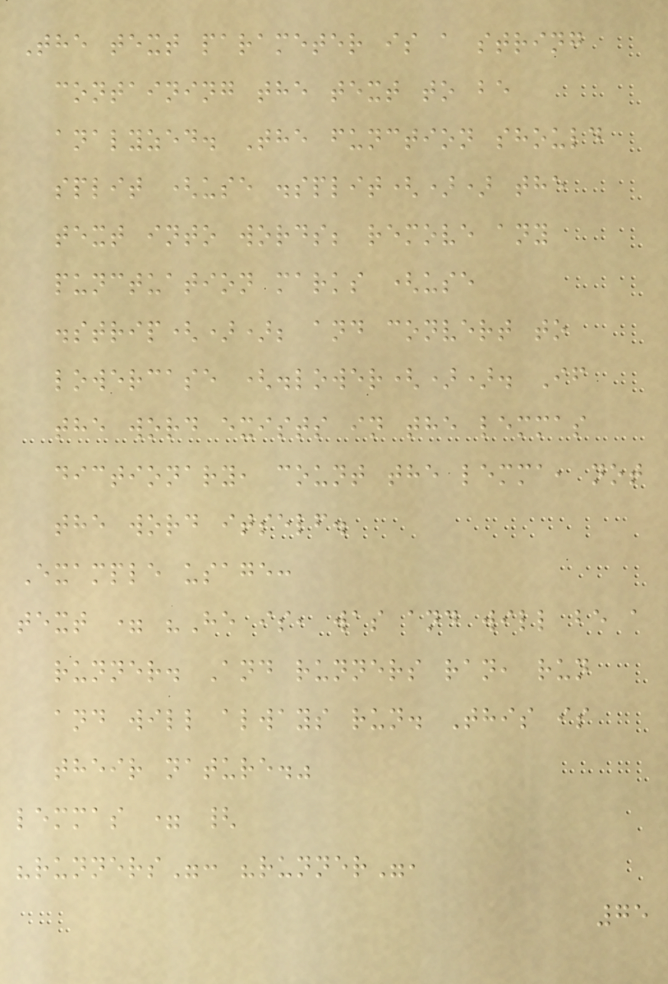The text parameter is a string
containing the text to be
analyzed. The function should
split (use .split()) the
text into words; remove any
punctuation marks (use
.strip()); and convert to
lowercase (.lower()). If
the word exists in the lemmas
dictionary, count the lemma, not
the word itself.
Example usage:
text = "He is, was and will be a
runner. And runners ran, run
and will always run. This is
their nature."
lemmas = {
"runners": "runner",
75
